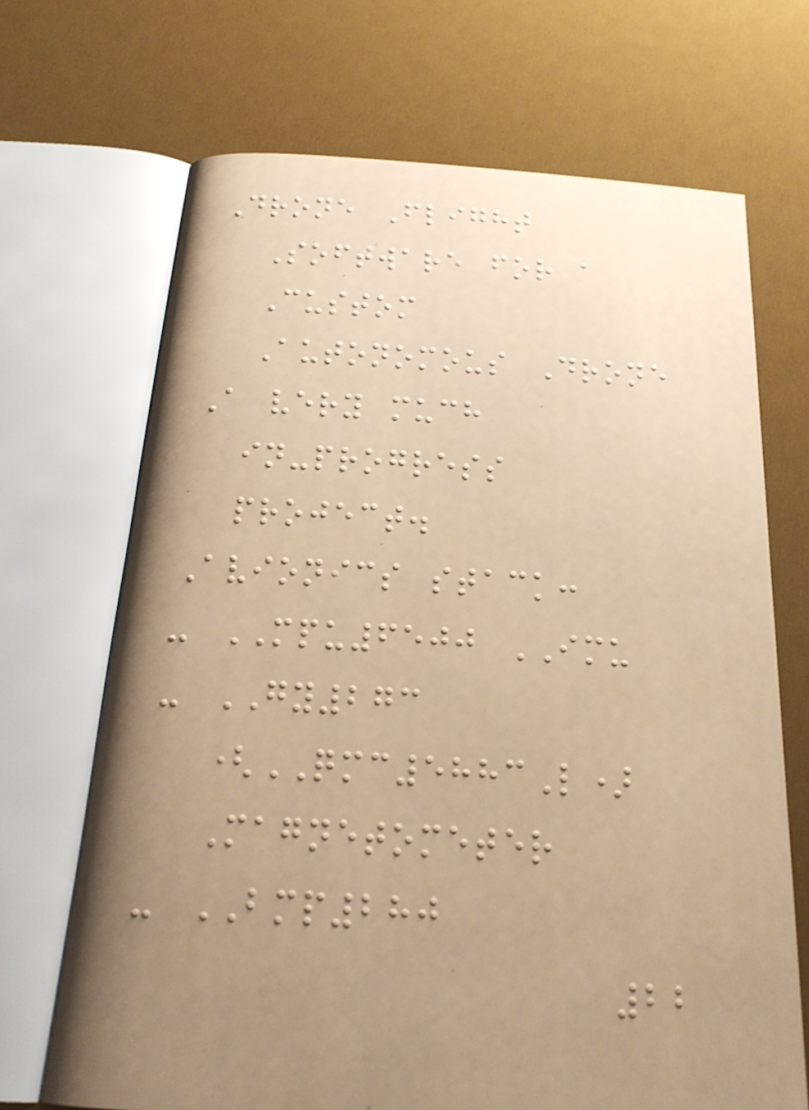Drone Flight
Software for a
Custom
Autonomous Drone
A very much
in-progress
project.
Avionics stack:
- MPU6500 IMU
- GY273
(QMC5883L)
Magnetometer
- BMP280
22
